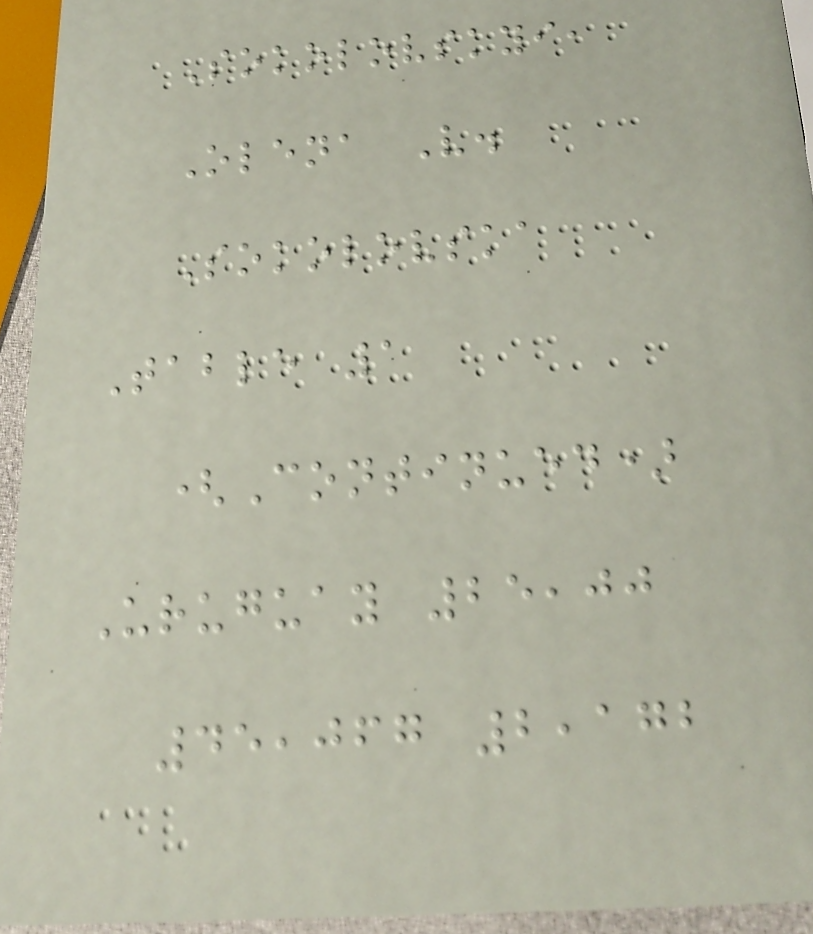Sokolovskyi,
Olena V.
Sokolovska
Table 1
(Continued)
Uruguay 25,00
45,067 2,172
